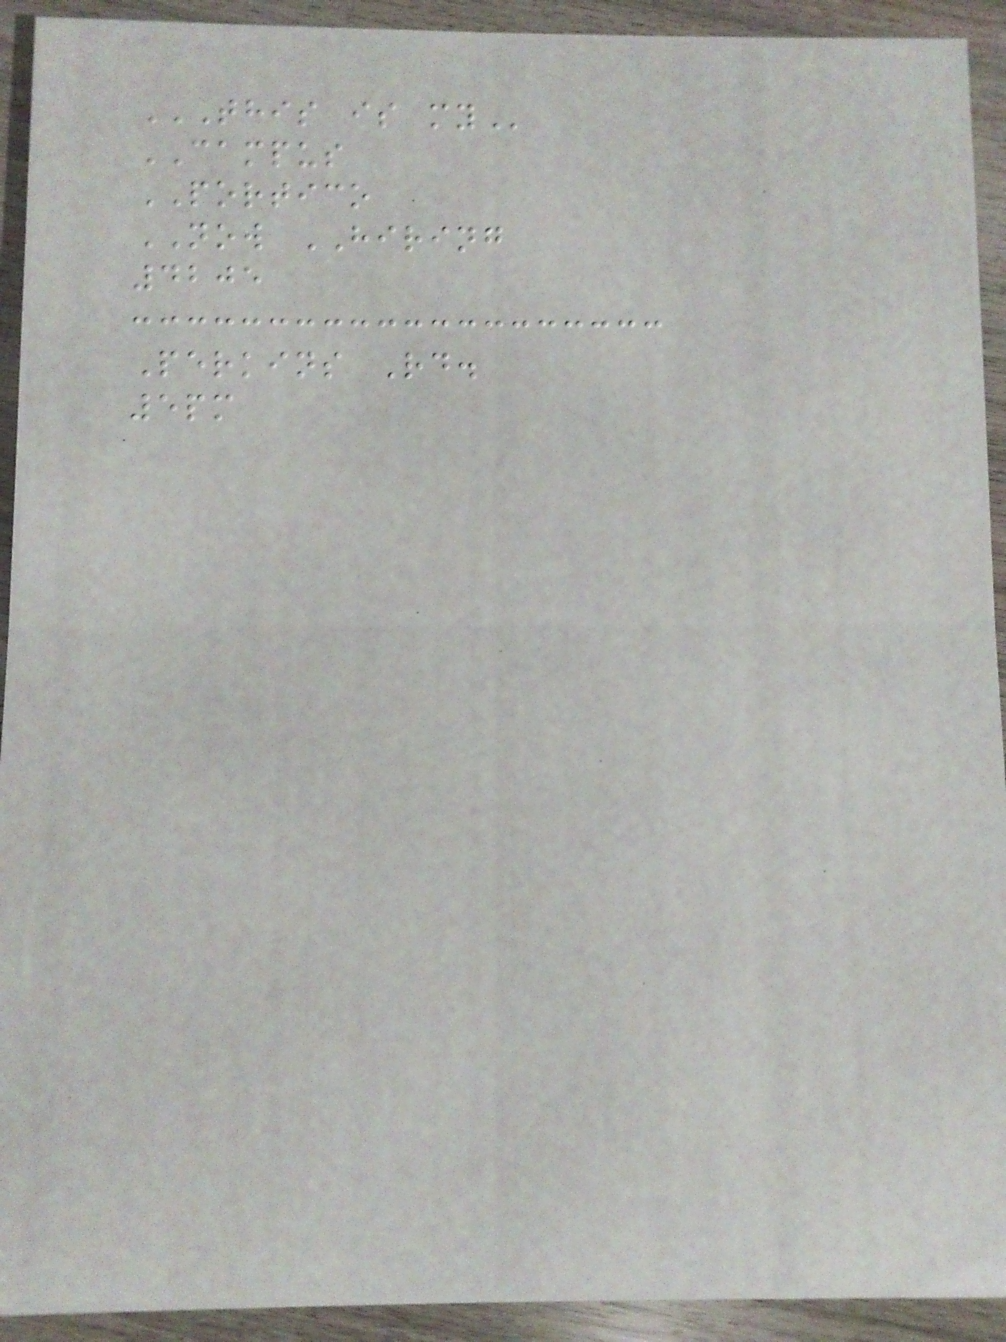THIS IS MY
CAMPUS
PORTICO
NOW HIRING
4205
Perkins Rd.
5pm
